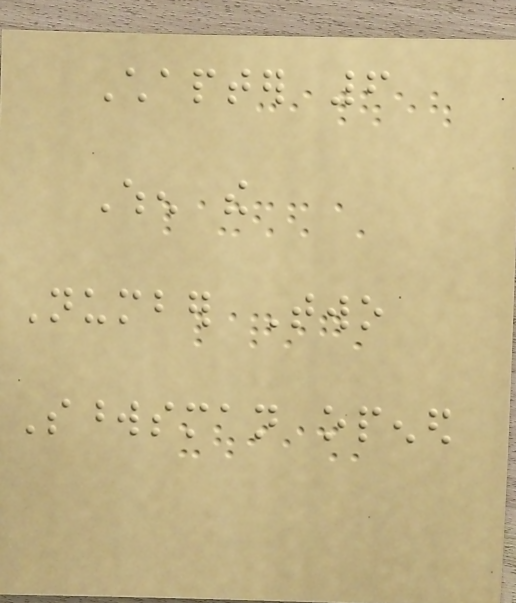Chapter 6
When the
Number Two
Swordsman opened
